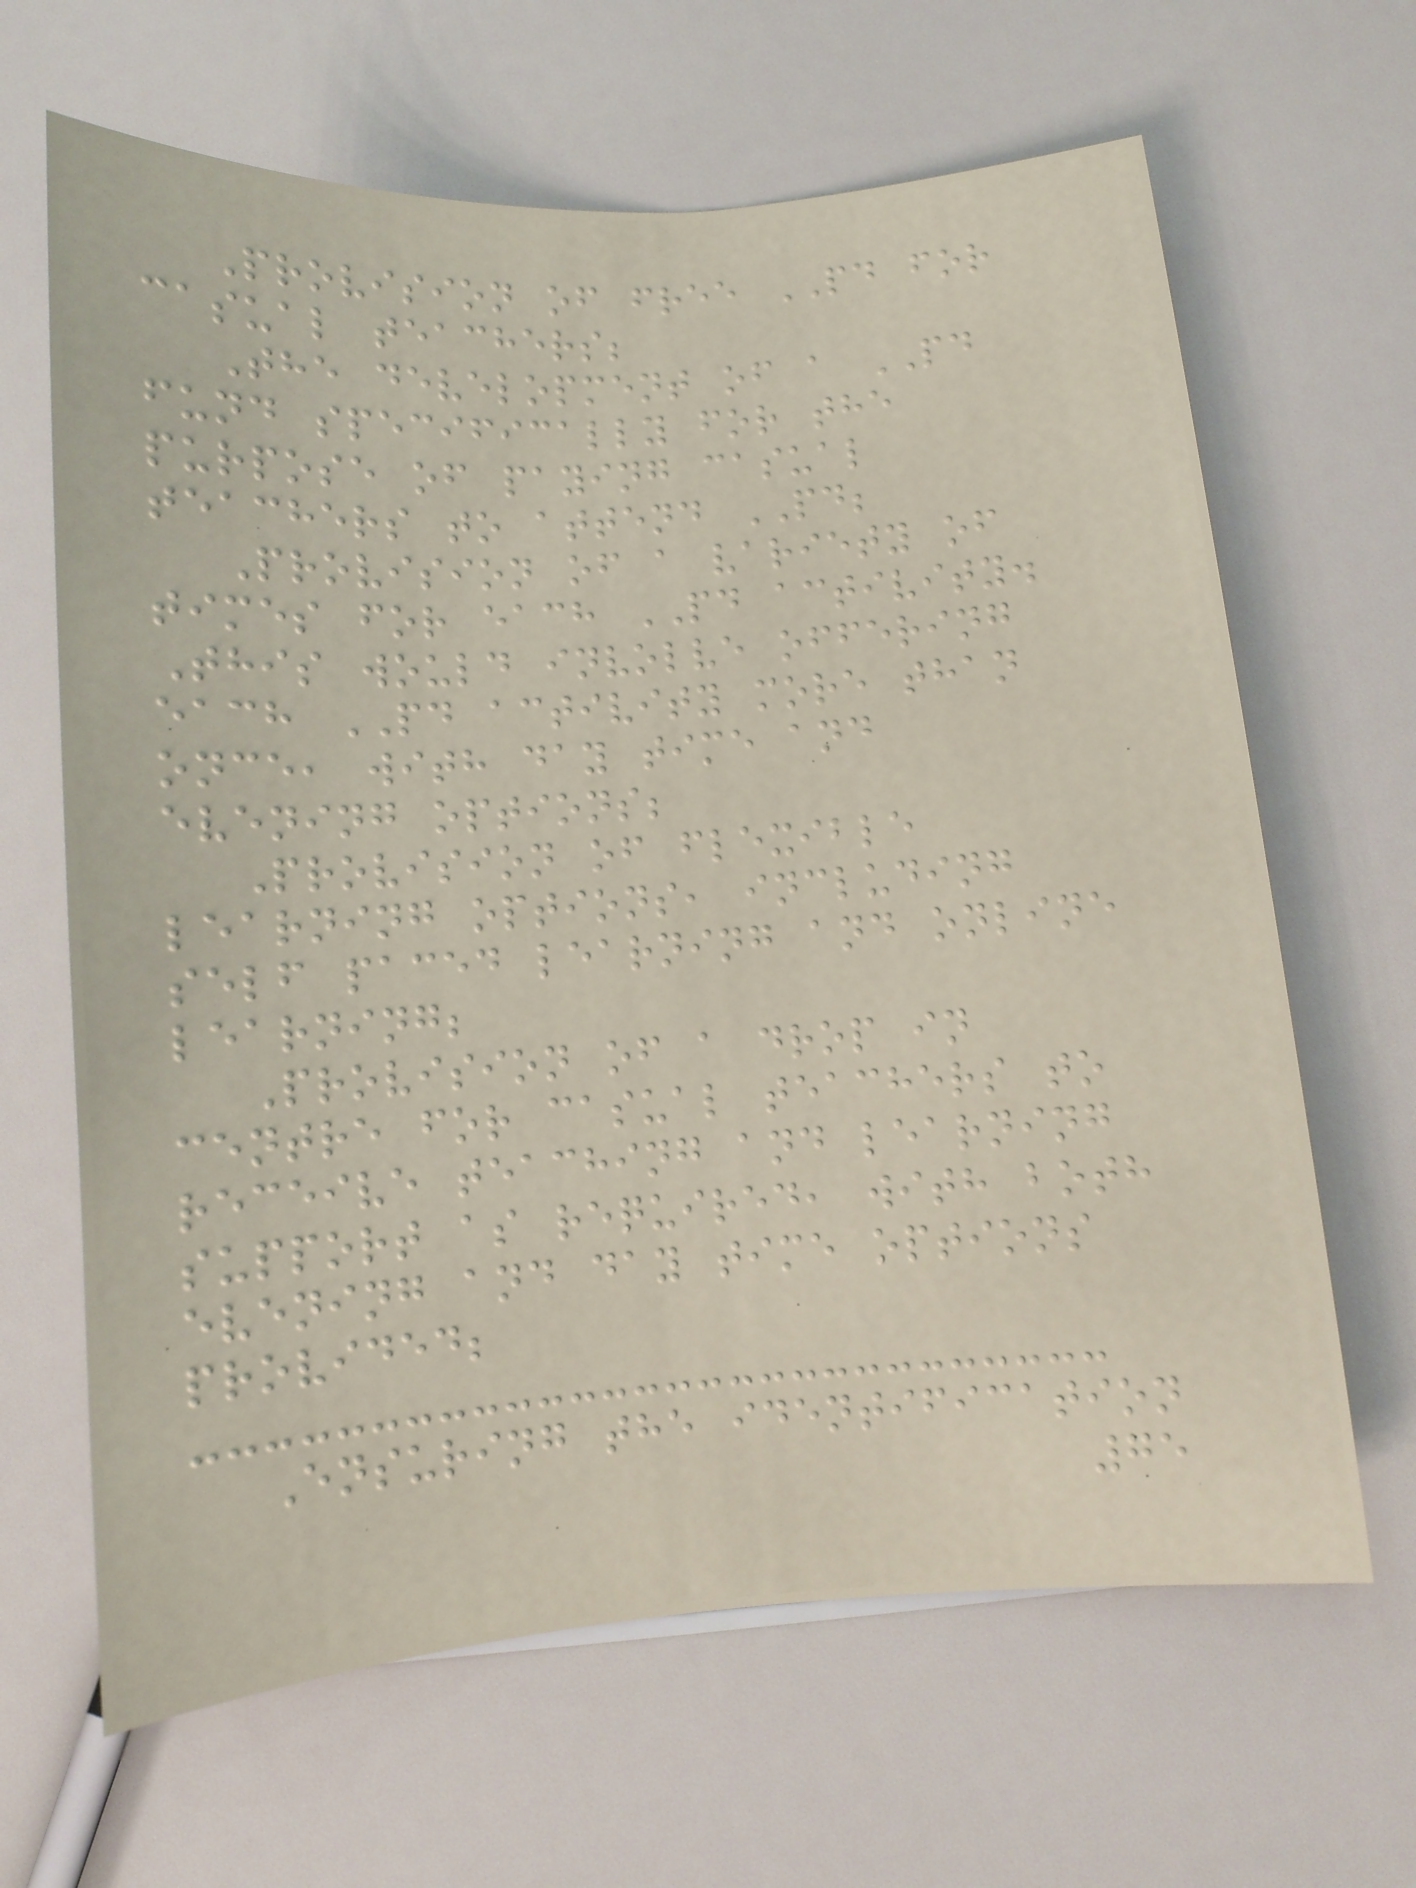Provision of free PD for
casual teachers;
The development of a PD
fund specifically for the
purpose of paying casual
teachers to attend PD;
Provision of a variety of
times for each PD activity.
This would involve offering
each PD activity more than
once, with day time and
evening options;
Provision of flexible
learning options, including
self paced learning and online
learning;
Provision of a drop in
centre for casual teachers to
receive teaching and learning
support as required, with both
evening and day time options
provided;
Ensuring the identification
75
